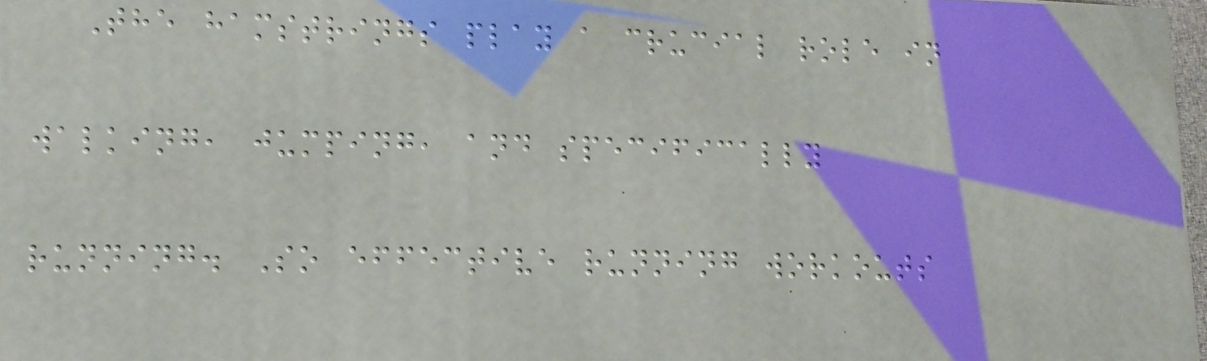The hamstrings play a crucial role in
walking, jumping, and specifically
running. So effective running workouts
